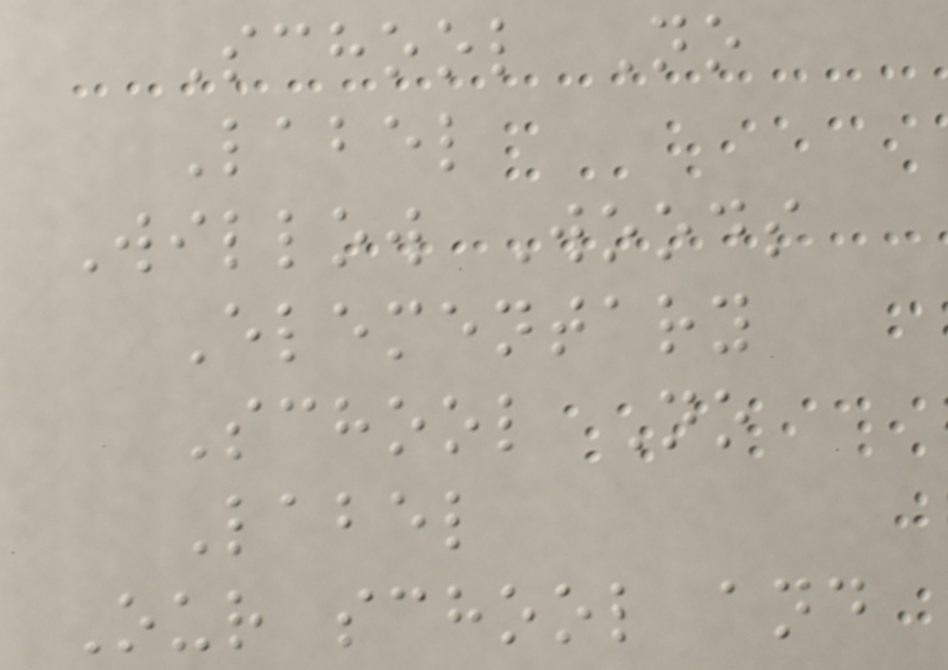School No
Label
Willow Woods
Elementary
School No
Label
Our school and
